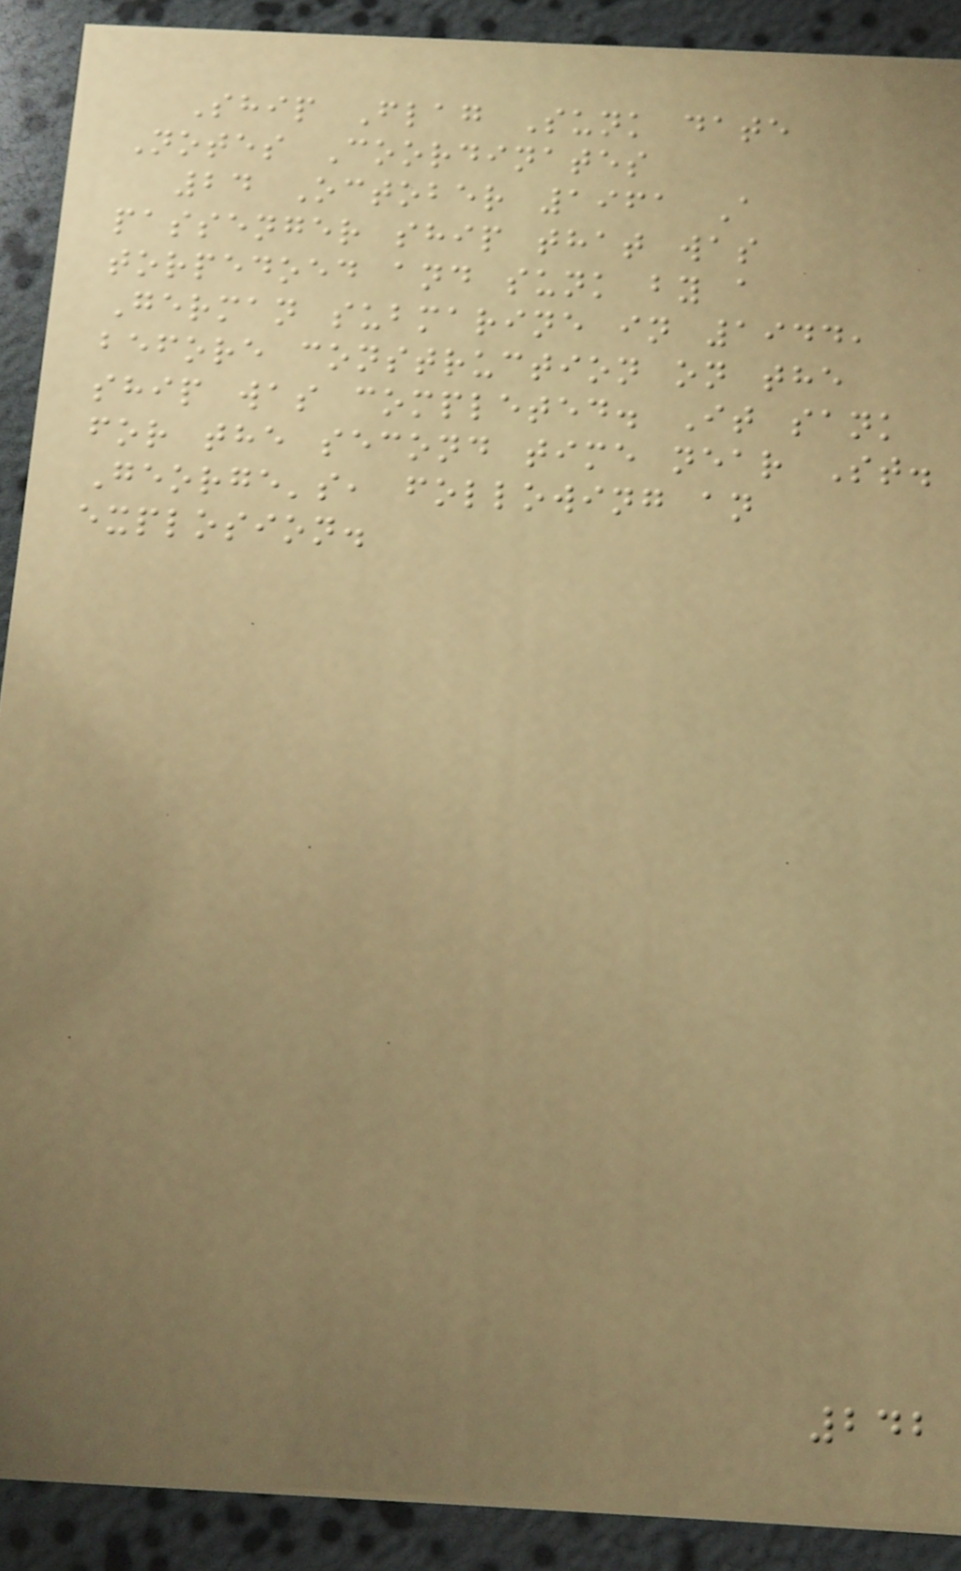Ship Flag Sunk date
Notes Coordinates
24 October 1961 A
passenger ship that was
torpedoed and sunk by a
German submarine in 1944,
before construction on the
ship was completed. It sank
for the second time near St.
George's, following an
explosion.
242
